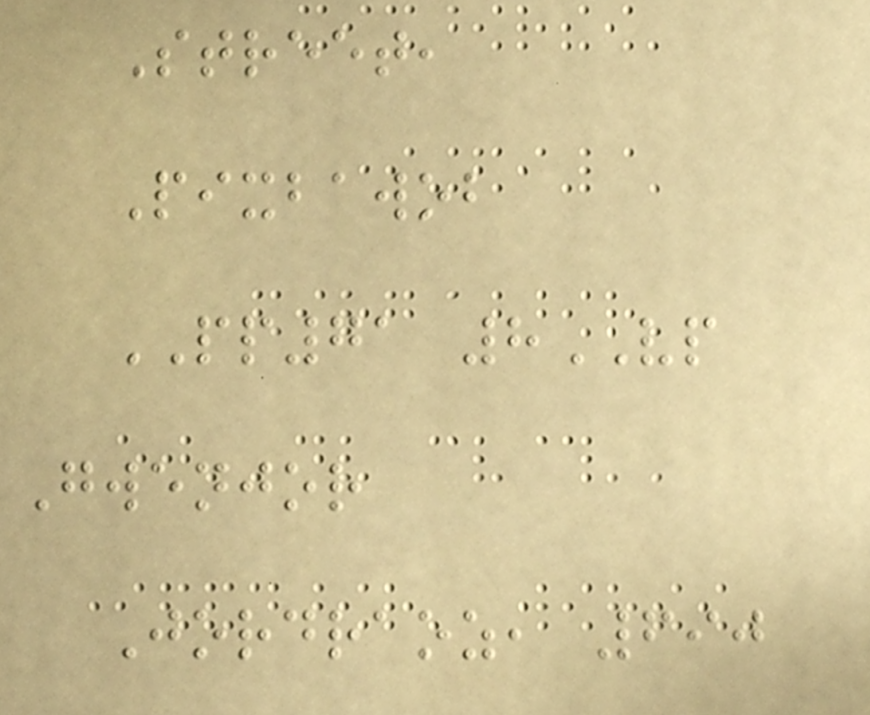Street,
Pixbawob
PP71 8VP
Gwenjor
Jordraoz, 690
